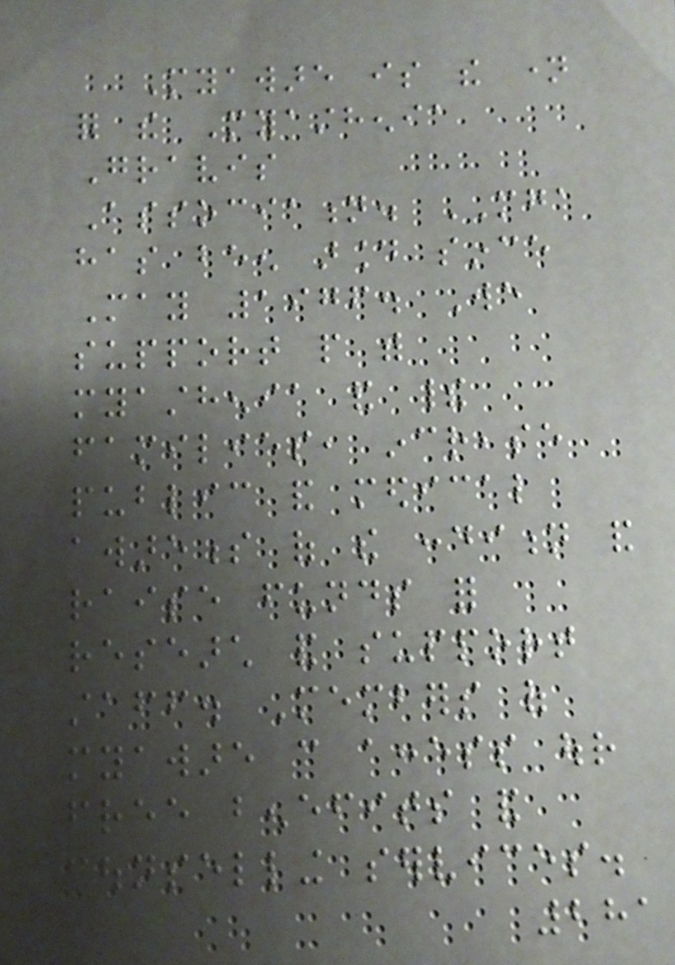Myaware is the name
for the Myasthenia
Gravis
Association. MGA
has been around since
May 1976. We
support people with
myasthenia and their
families, increase
public and medical
awareness of the condition and
raise funds for
research and support
staff. Members of
myaware can access our
free benefits and
counselling services.
281
